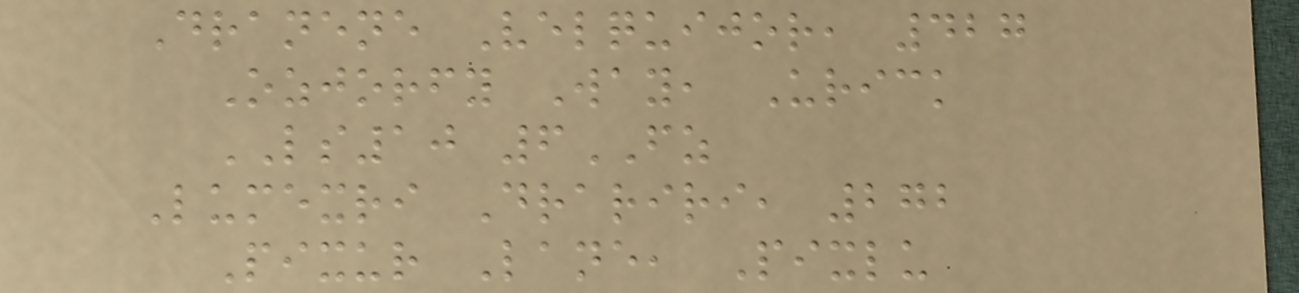Dranene Velquijor, 427
Ozjorfy Way, Urick
LS10 6FZ
Lumexri Drariri, 272
Pixur Lane, Pixlu
